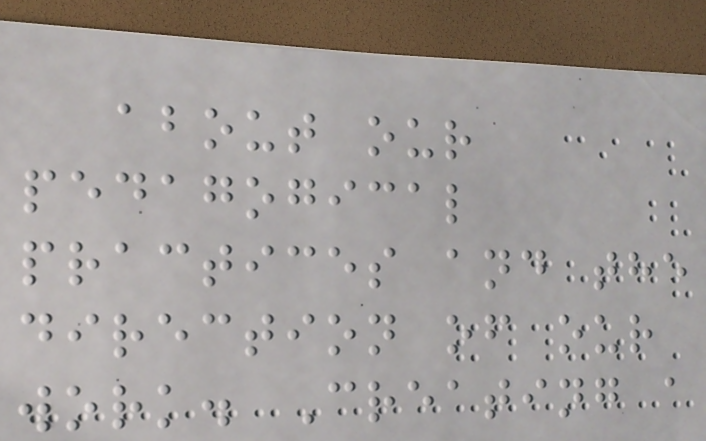about our
pedagogical
practices and the
direction of our
work. Creating a
